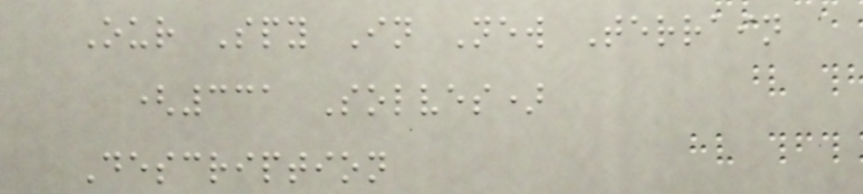Our Spy In New Terrain
(331 Solves)
Description
